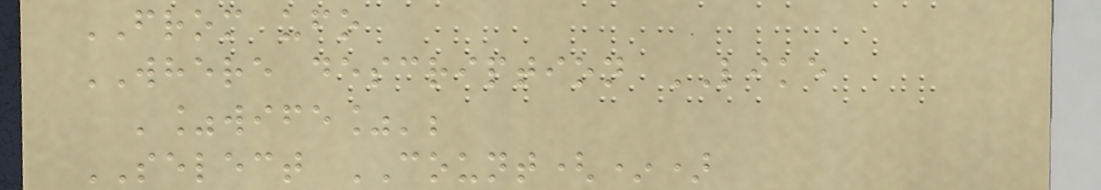FROM ufo
WHERE description LIKE
'%wife%';
SELECT COUNT(*)
